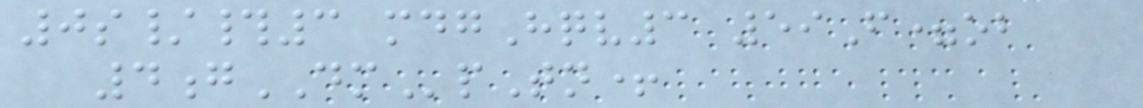0s/#3 mdgHqv3 59F=ob
4gDMpTn+
